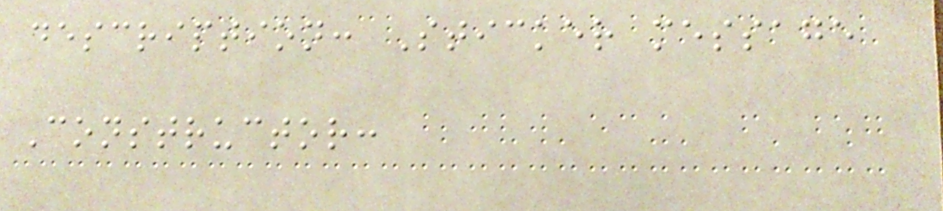description: Sticker message
Constructor:
